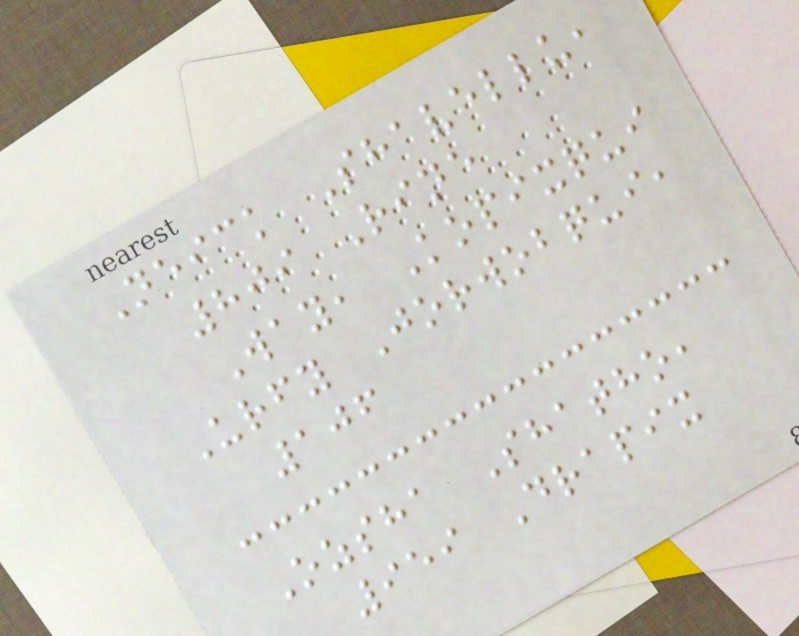Neick Shavellu,
809 Rine
Way, Kopixqui
Urfy Jorwobqui,
106
Ozsha Shatho,
959 Drapix
